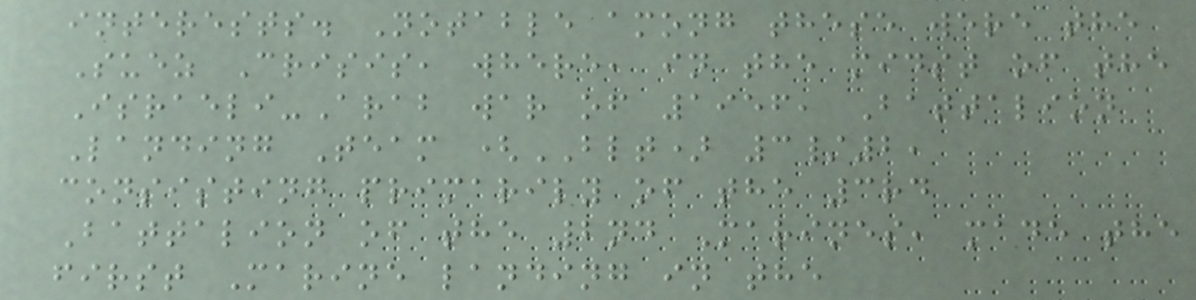interests. Notable among these were the
Suez Crisis, where, in the midst of the
Israeli-Arab war of 1956, Battalion
Landing Team (BLT) 3/2,
consisting primarily of the 3rd
Battalion of the 2nd Marines, made the
first Marine landing in the
